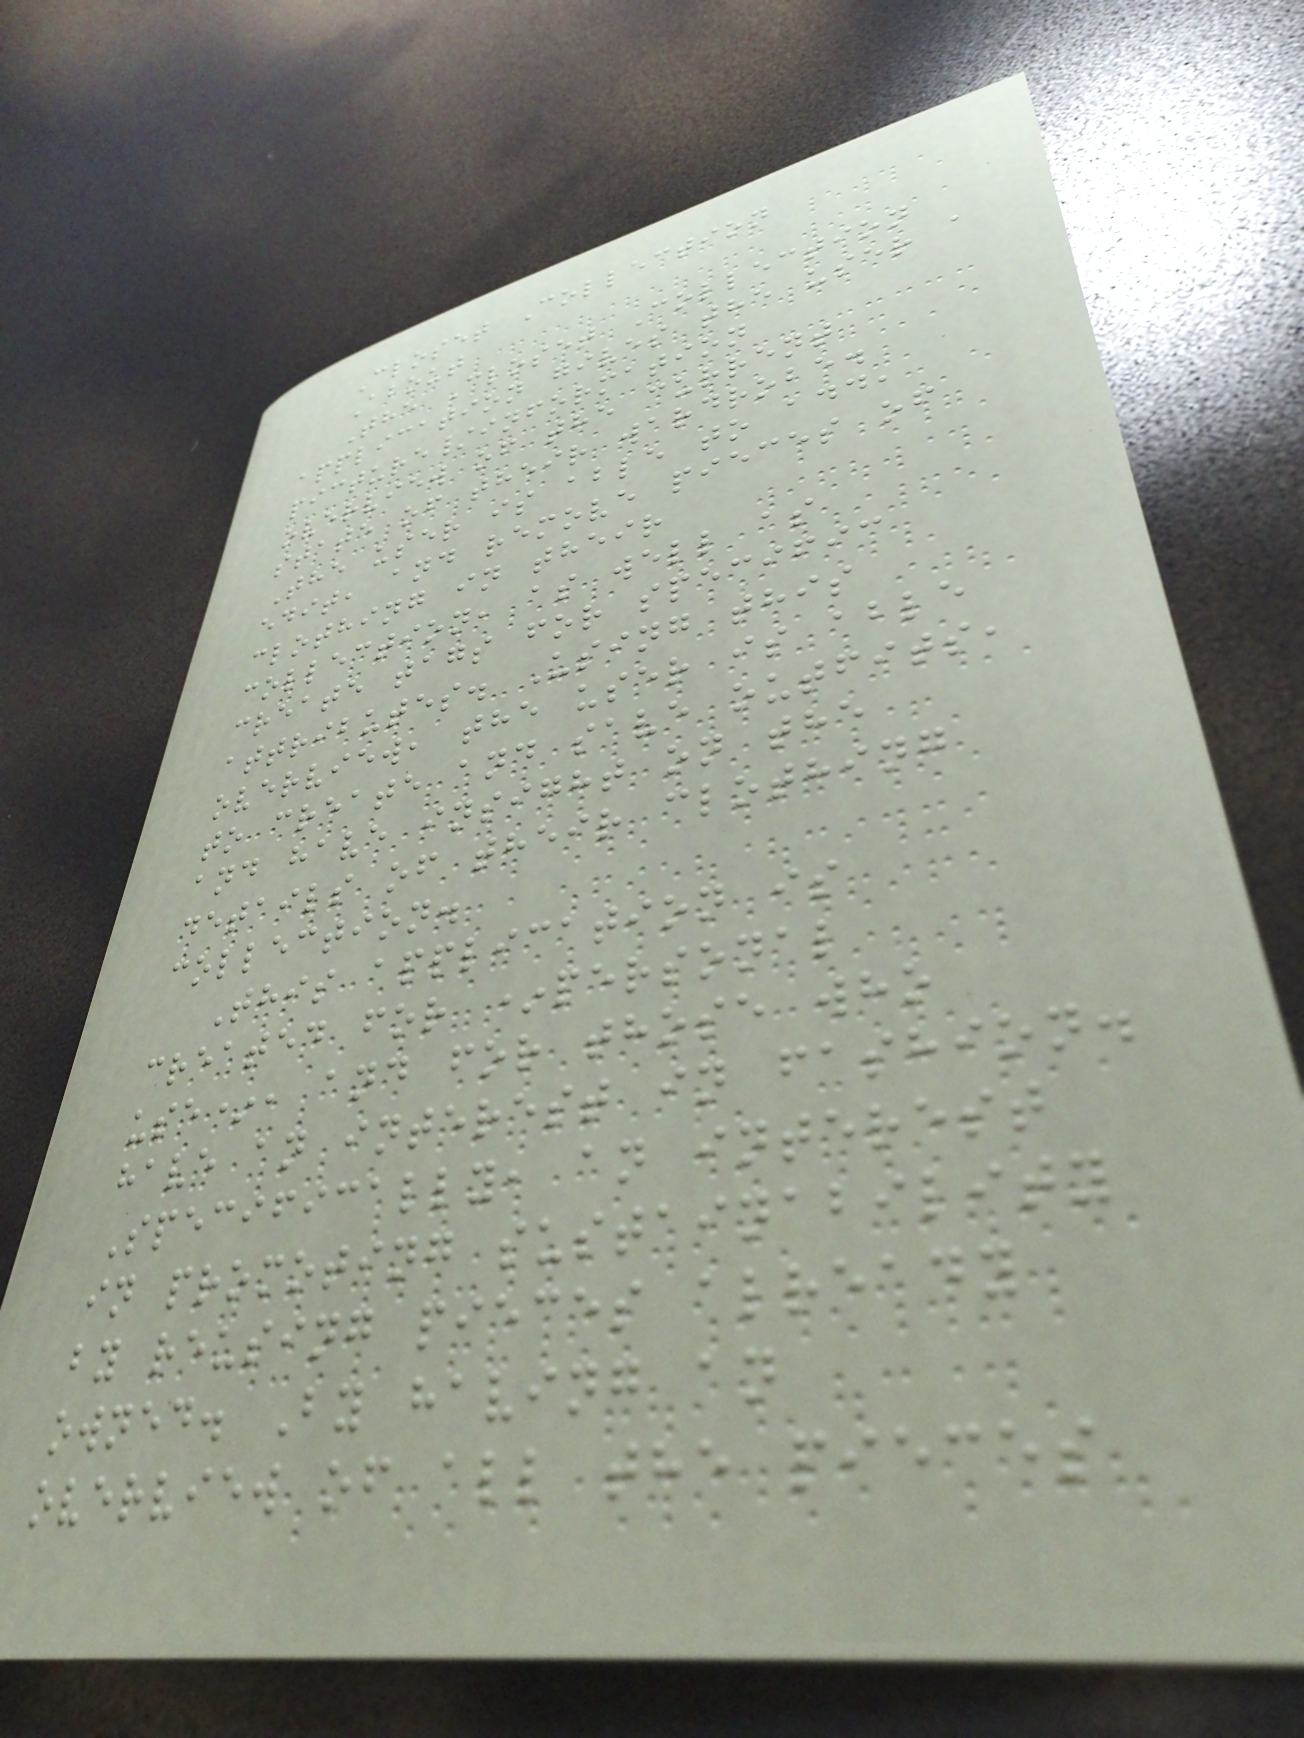Closet Collection
About
The Closet Collection
application gives the user a
picture/information
overview of the current
state of their wardrobe.
The user is able to add,
edit, and remove pieces of
clothing in their
collection, as well as
create tags for specific
attributes. Using this
overview, the user is able
to create and save outfits,
and have insight on the
details of their clothing
collection.
This application is
created for *personal
use*, and for those who
have an interest in fashion.
Specifically, an interest
in promoting sustainability
by reusing pieces already
owned. By having an
overview of all the pieces
